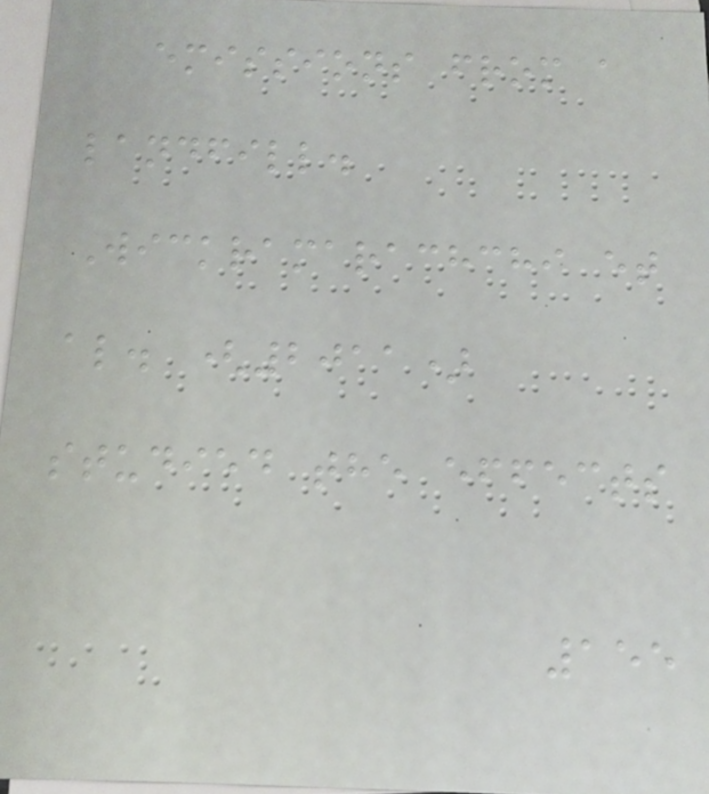emissions from a
landfill.
Wickramarachchi et
al. (2011)
studied the effects
155
